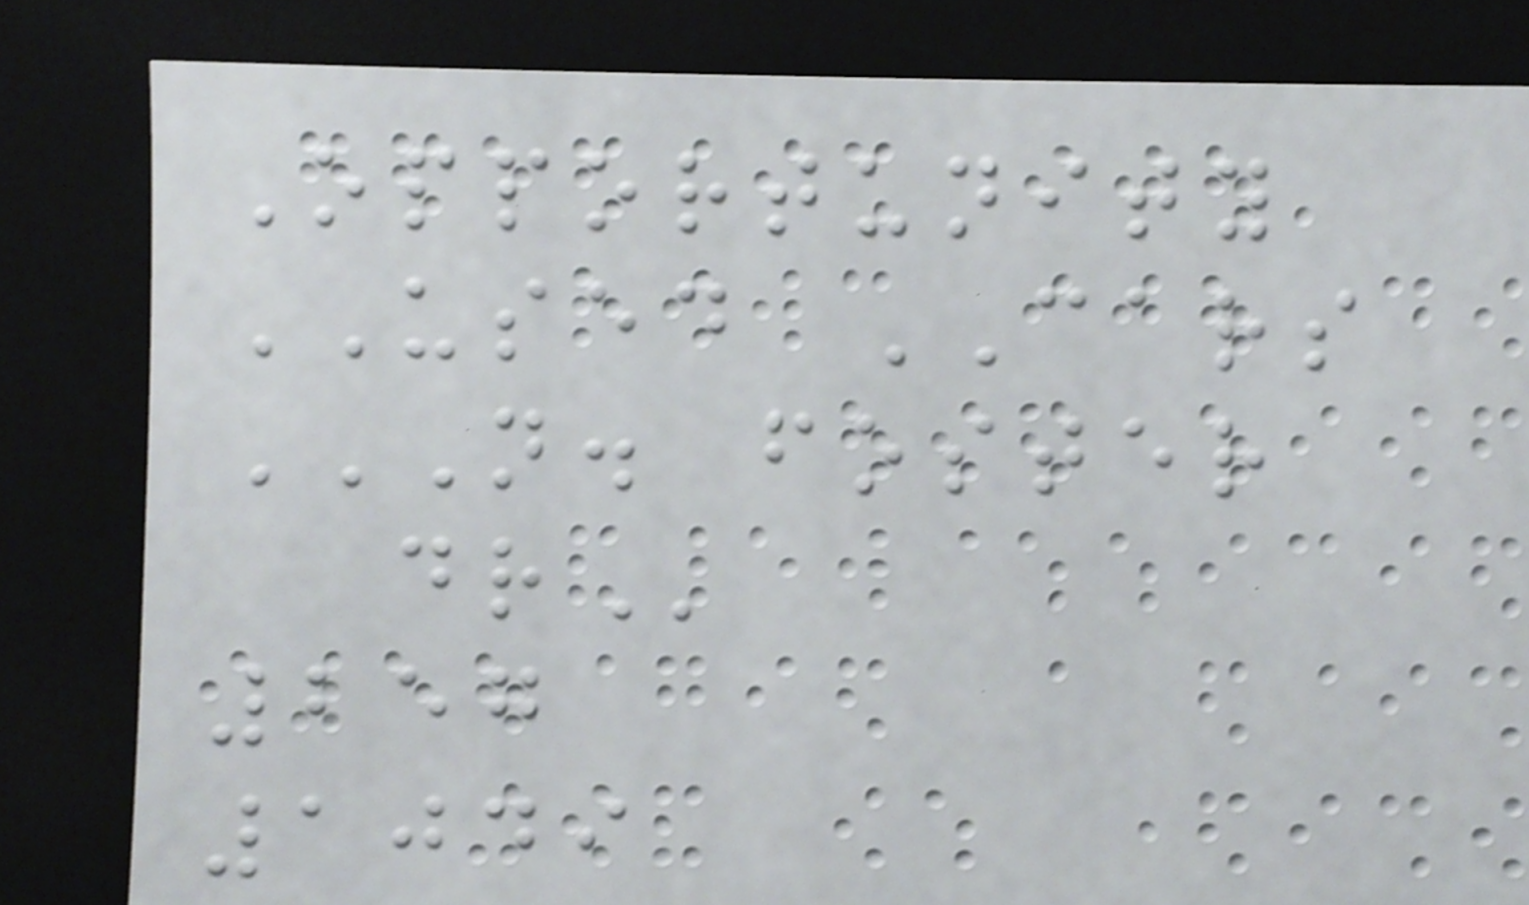Opportunity
USED CARS
N. FOSTER
DR
257
1049
